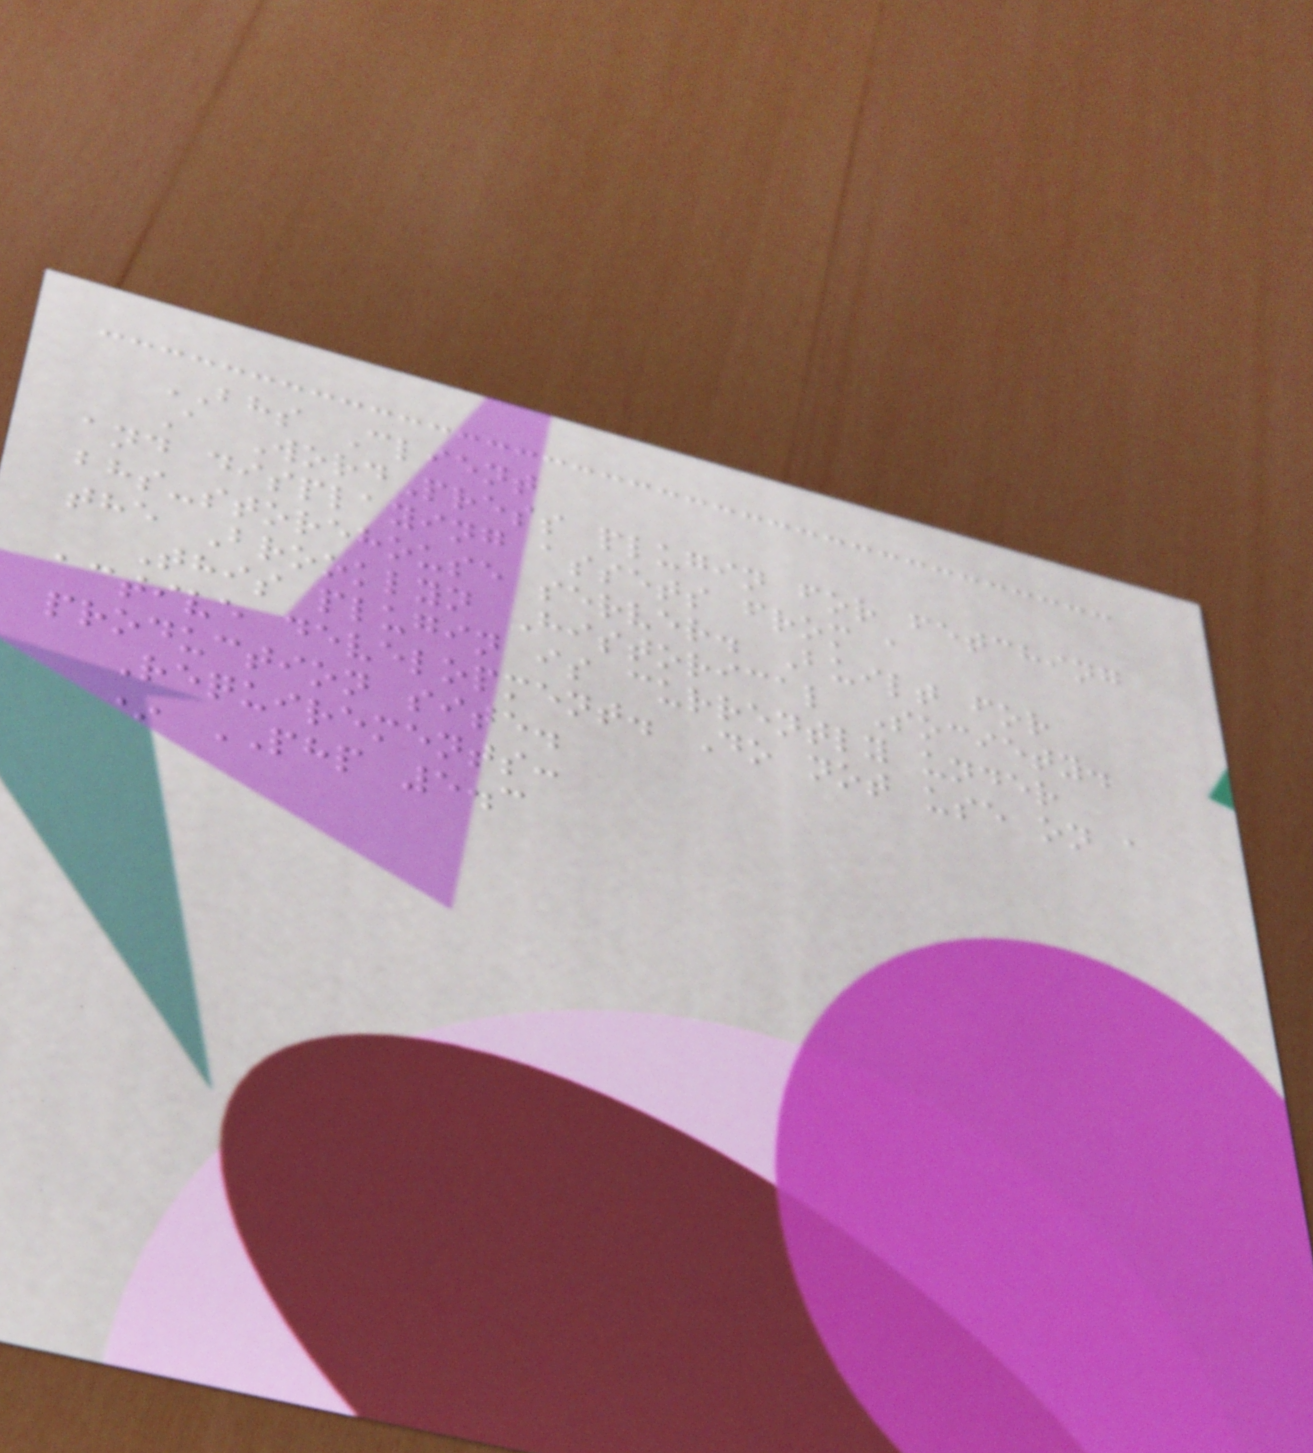BHS Client
A WordPress plugin for fetching
and displaying assets from a
bhs-storehouse server. Built for
the Brooklyn Historical Society.
This plugin is currently under
active development. Do not use on a
production site.
Requirements:
* PHP 5.3
